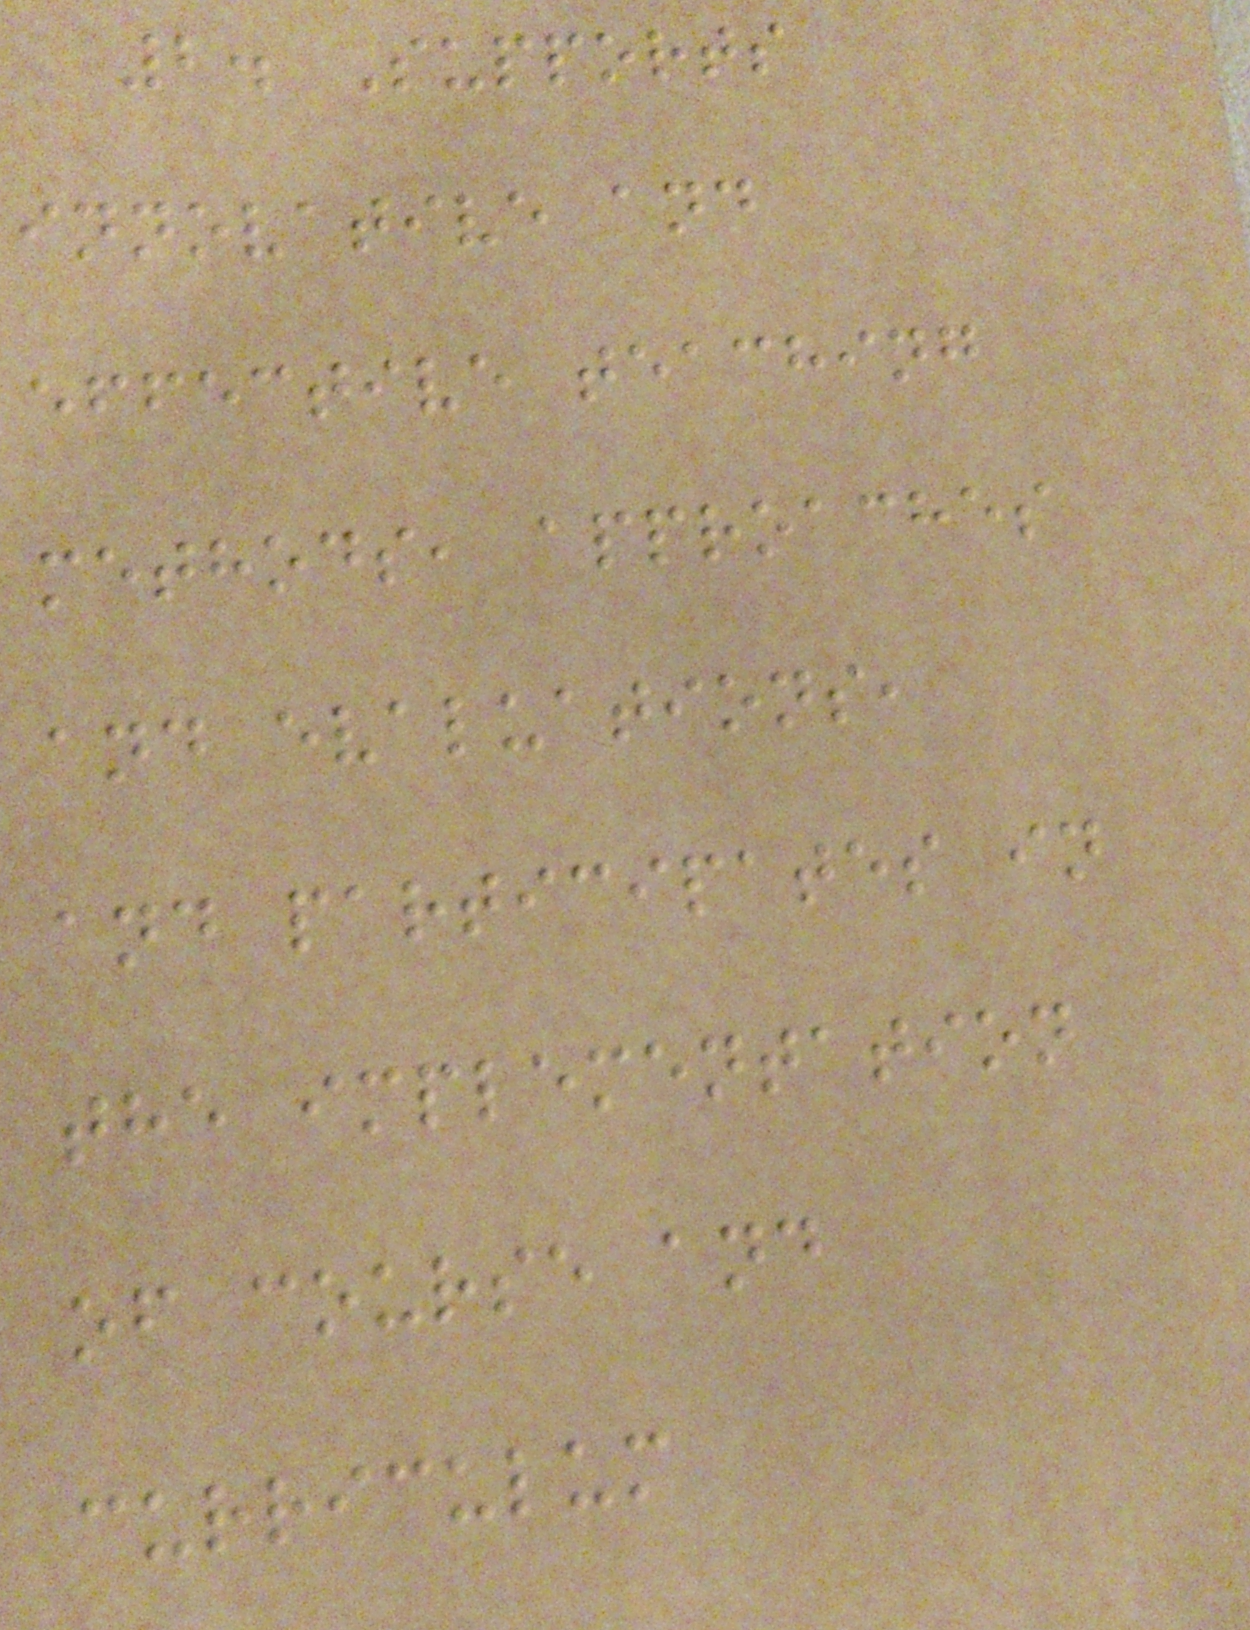2. Supports
innovative and
effective teaching
methods, approaches
and evaluations,
and participates in
the implementation
of course and
curriculum
